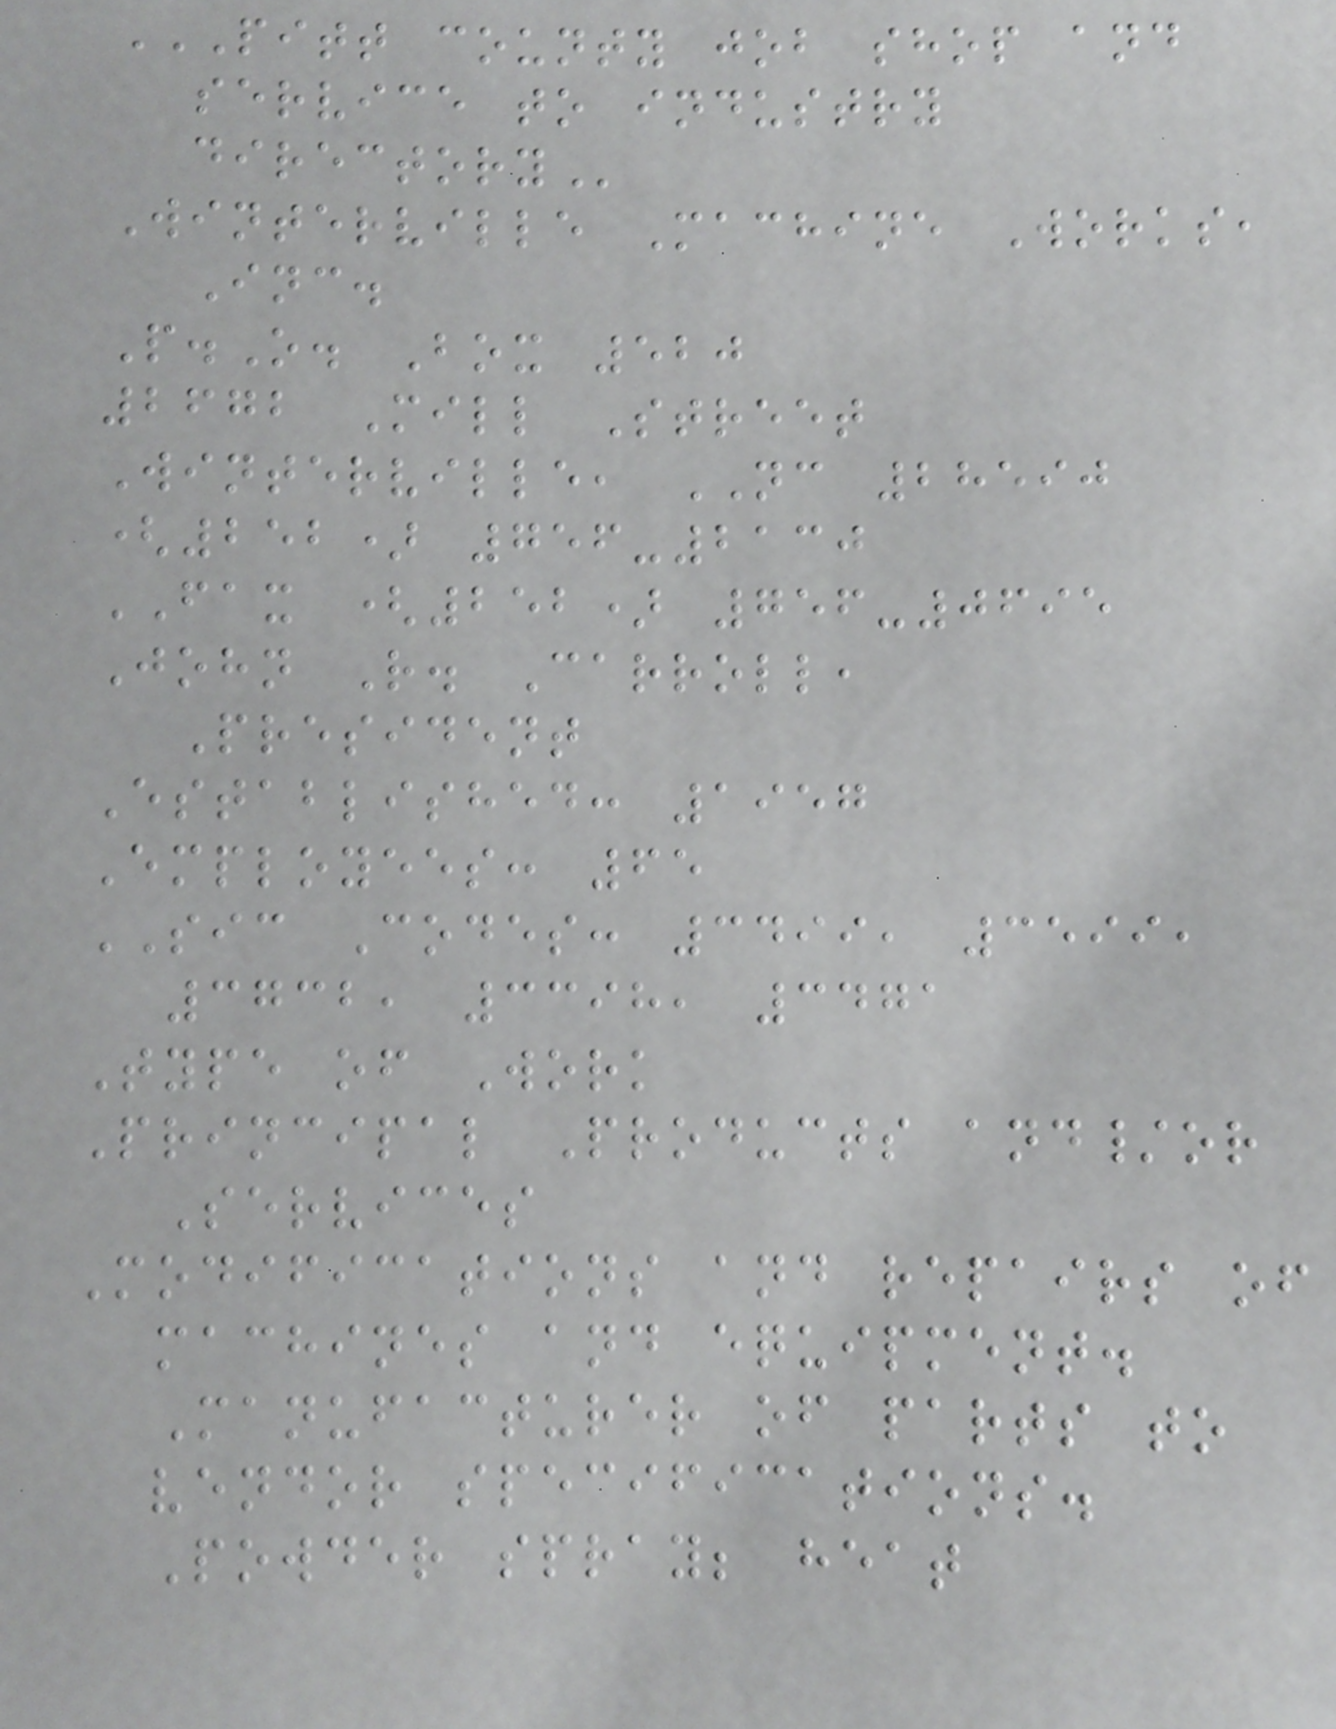PITT COUNTY JOB SHOP AND
SERVICE TO INDUSTRY
DIRECTORY
Winterville Machine Works,
Inc.
P.O. Box 520
2672 Mill Street
Winterville, NC 28590
(252) 756-2130
FAX (252) 756-0695
John R. Carroll,
President
Established: 1957
Employees: 65
SIC Codes: 3499, 3599,
3732, 3398, 3471
Type of Work
Principal Products and/or
Services
Modifications and repairs of
machines and equipment.
Manufacturer of parts to
vendor specifications.
Powder spray; heat
